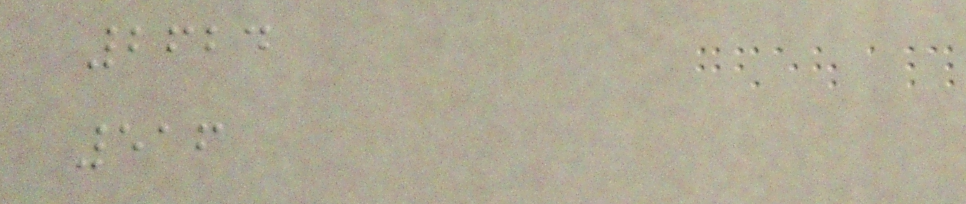2624
516
